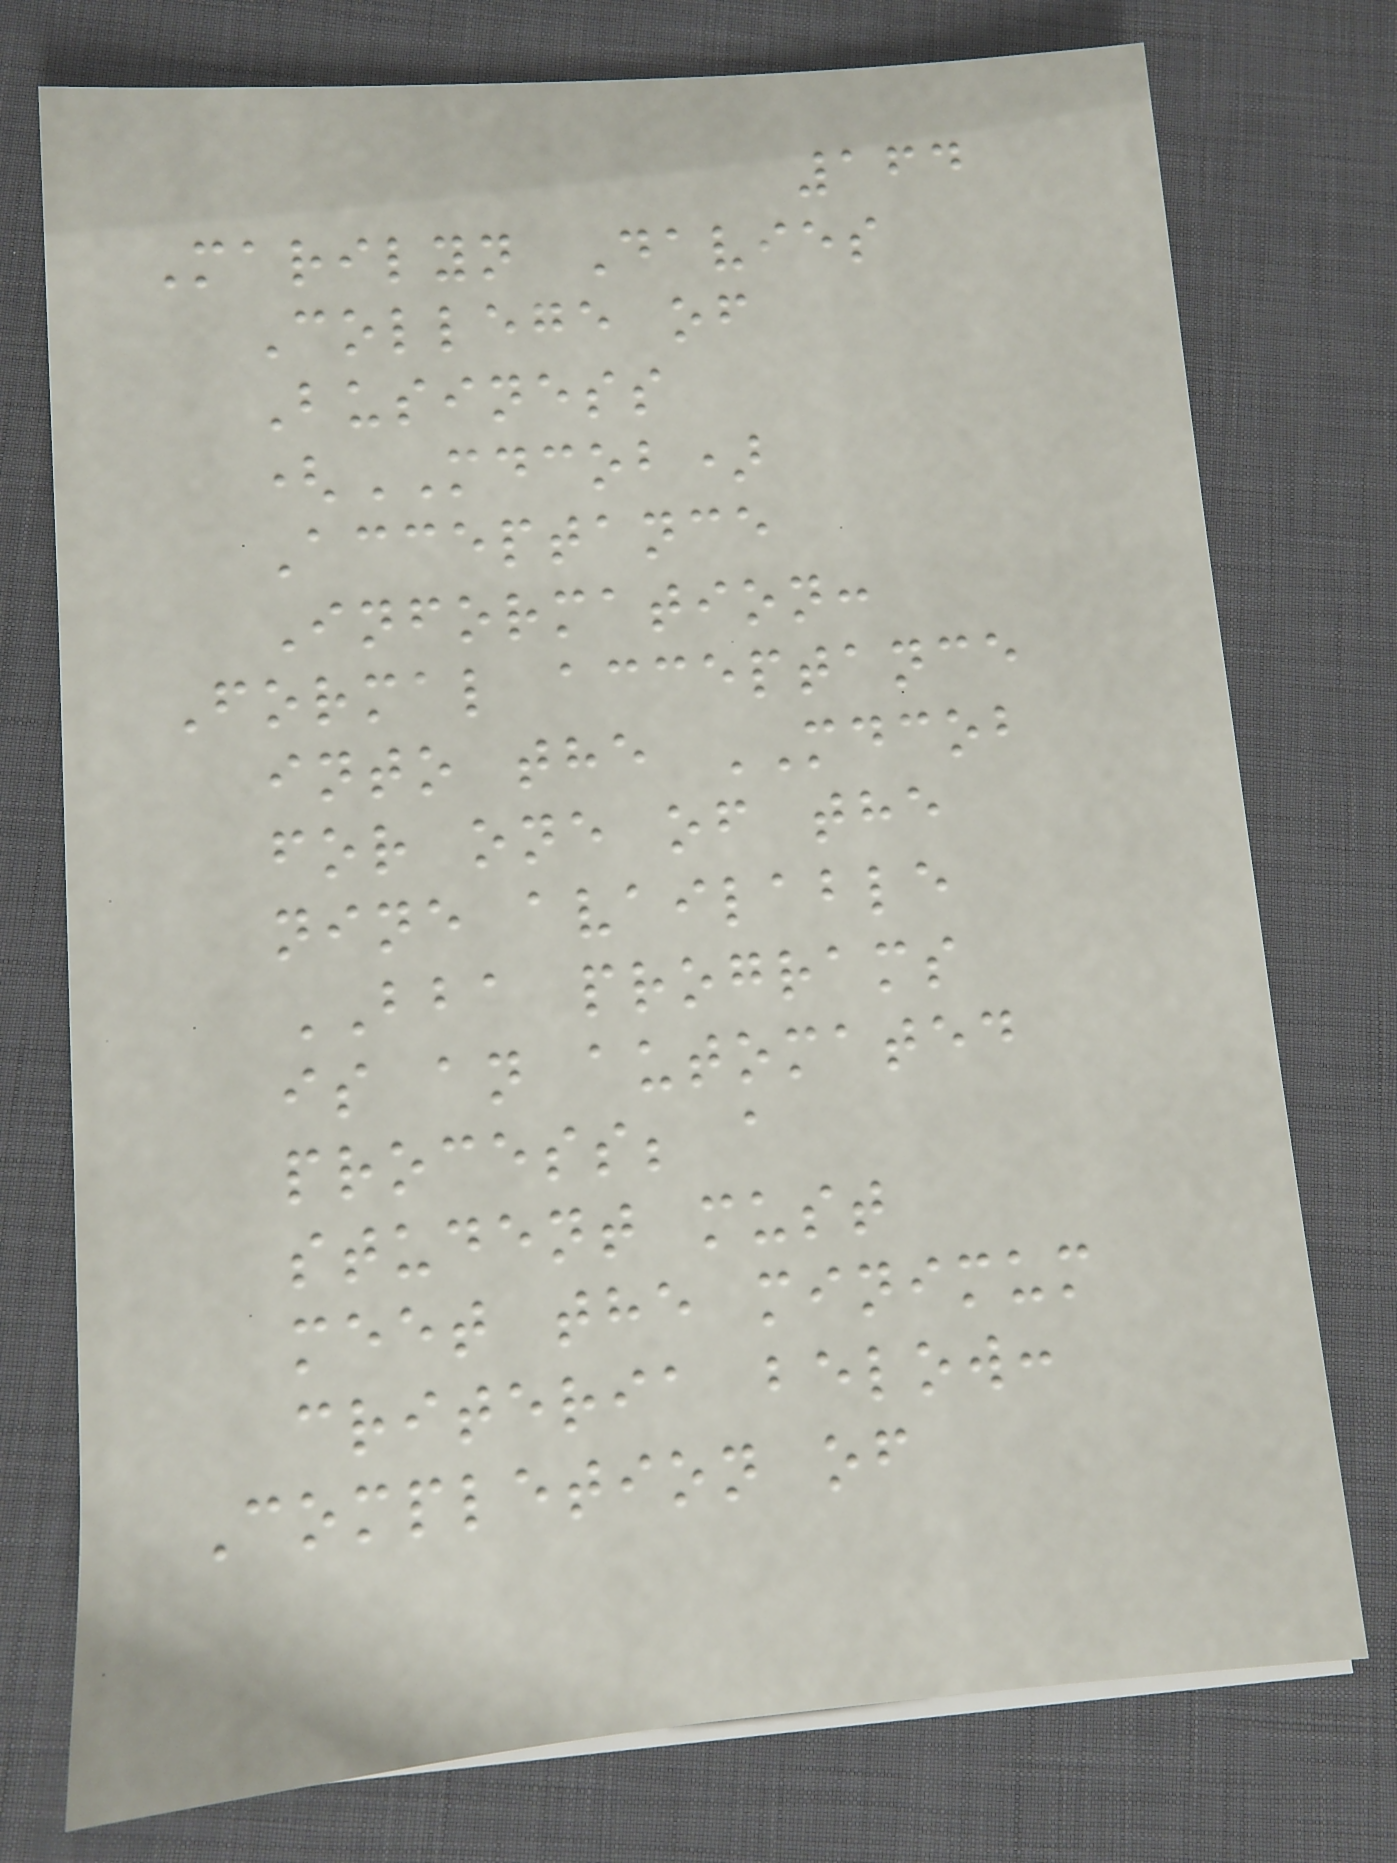164
Marilyn Davies
College of
Business
(MDCOB)
Acceptance
Information:
Formal acceptance
into the MDCOB
for one of the
nine available
BBA programs
is an automated
process; a
student must
meet the minimum
criteria below:
Completion of
